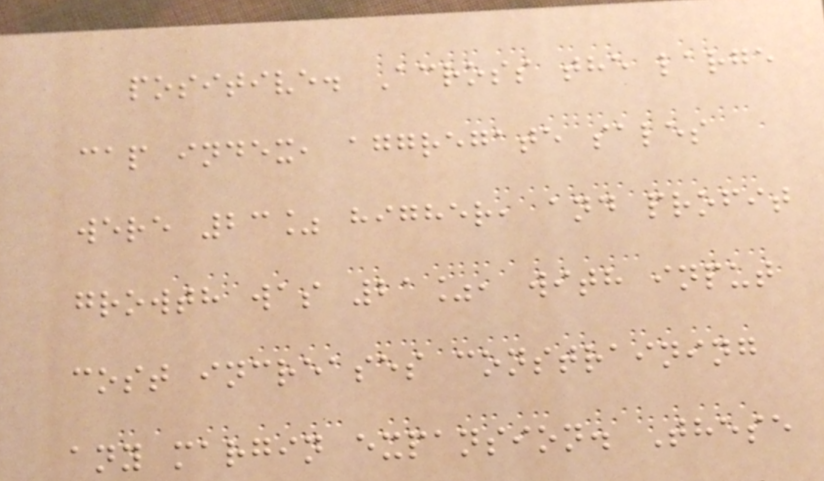positive. Across the large
cap index, aggregate sales
were 23% higher, and profit
growth was 21%, with input
cost increases constraining
any margin expansion. These
